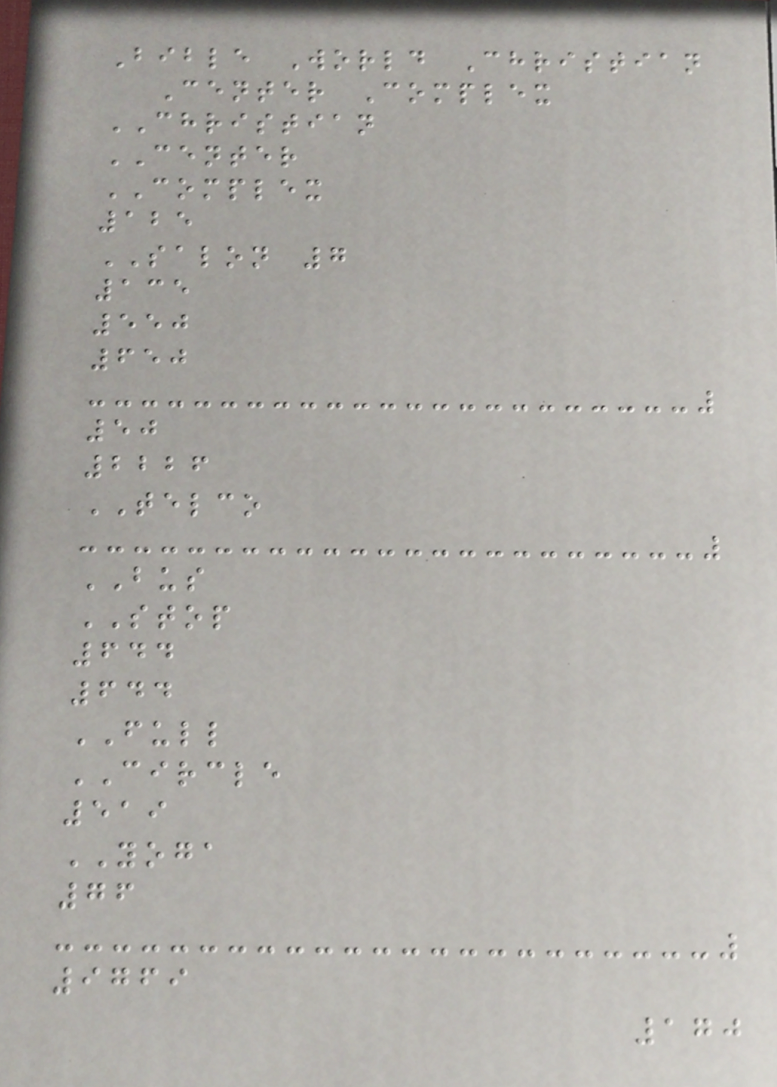Bible World Christian
Center Complex
CHRISTIAN
CENTER
COMPLEX
125
SALON 7
135
550
650
50
2226
TELCO
BUS
STOP
644
644
FULL
CIRCLE
519
YOGA
76
9769
170
